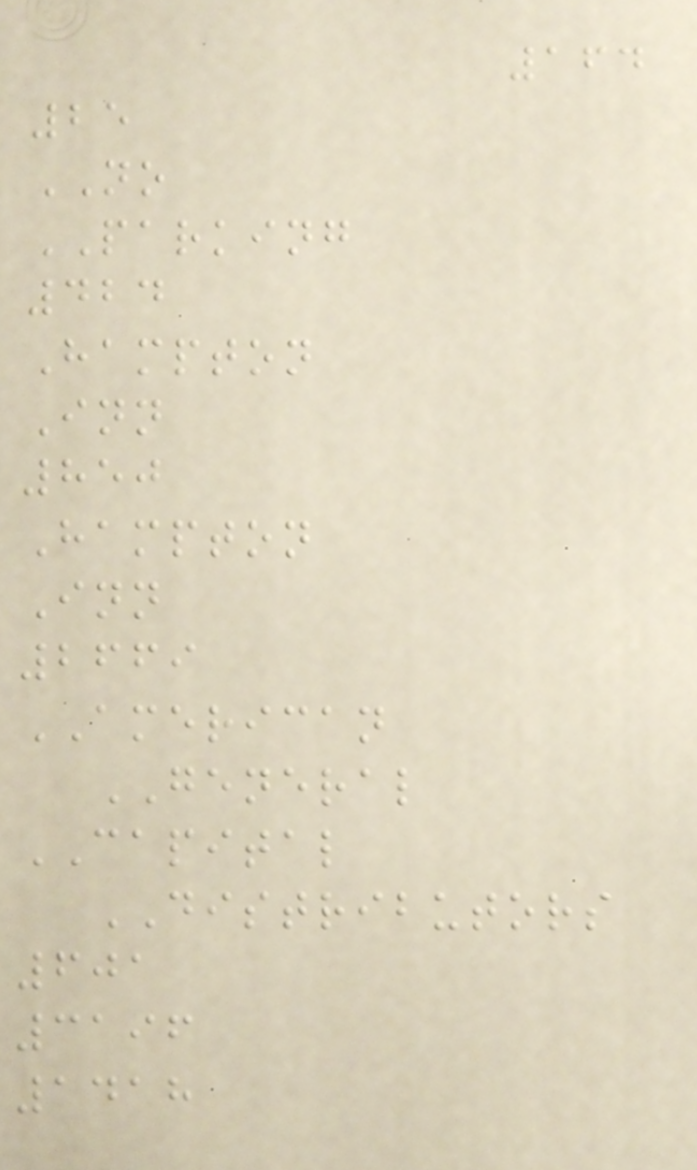164
25
NO
PARKING
424
Hampton
Inn
850
Hampton
Inn
2669
AMERICAN
GENERAL
CAPITAL
DISTRIBUTORS
601
3196
1418
